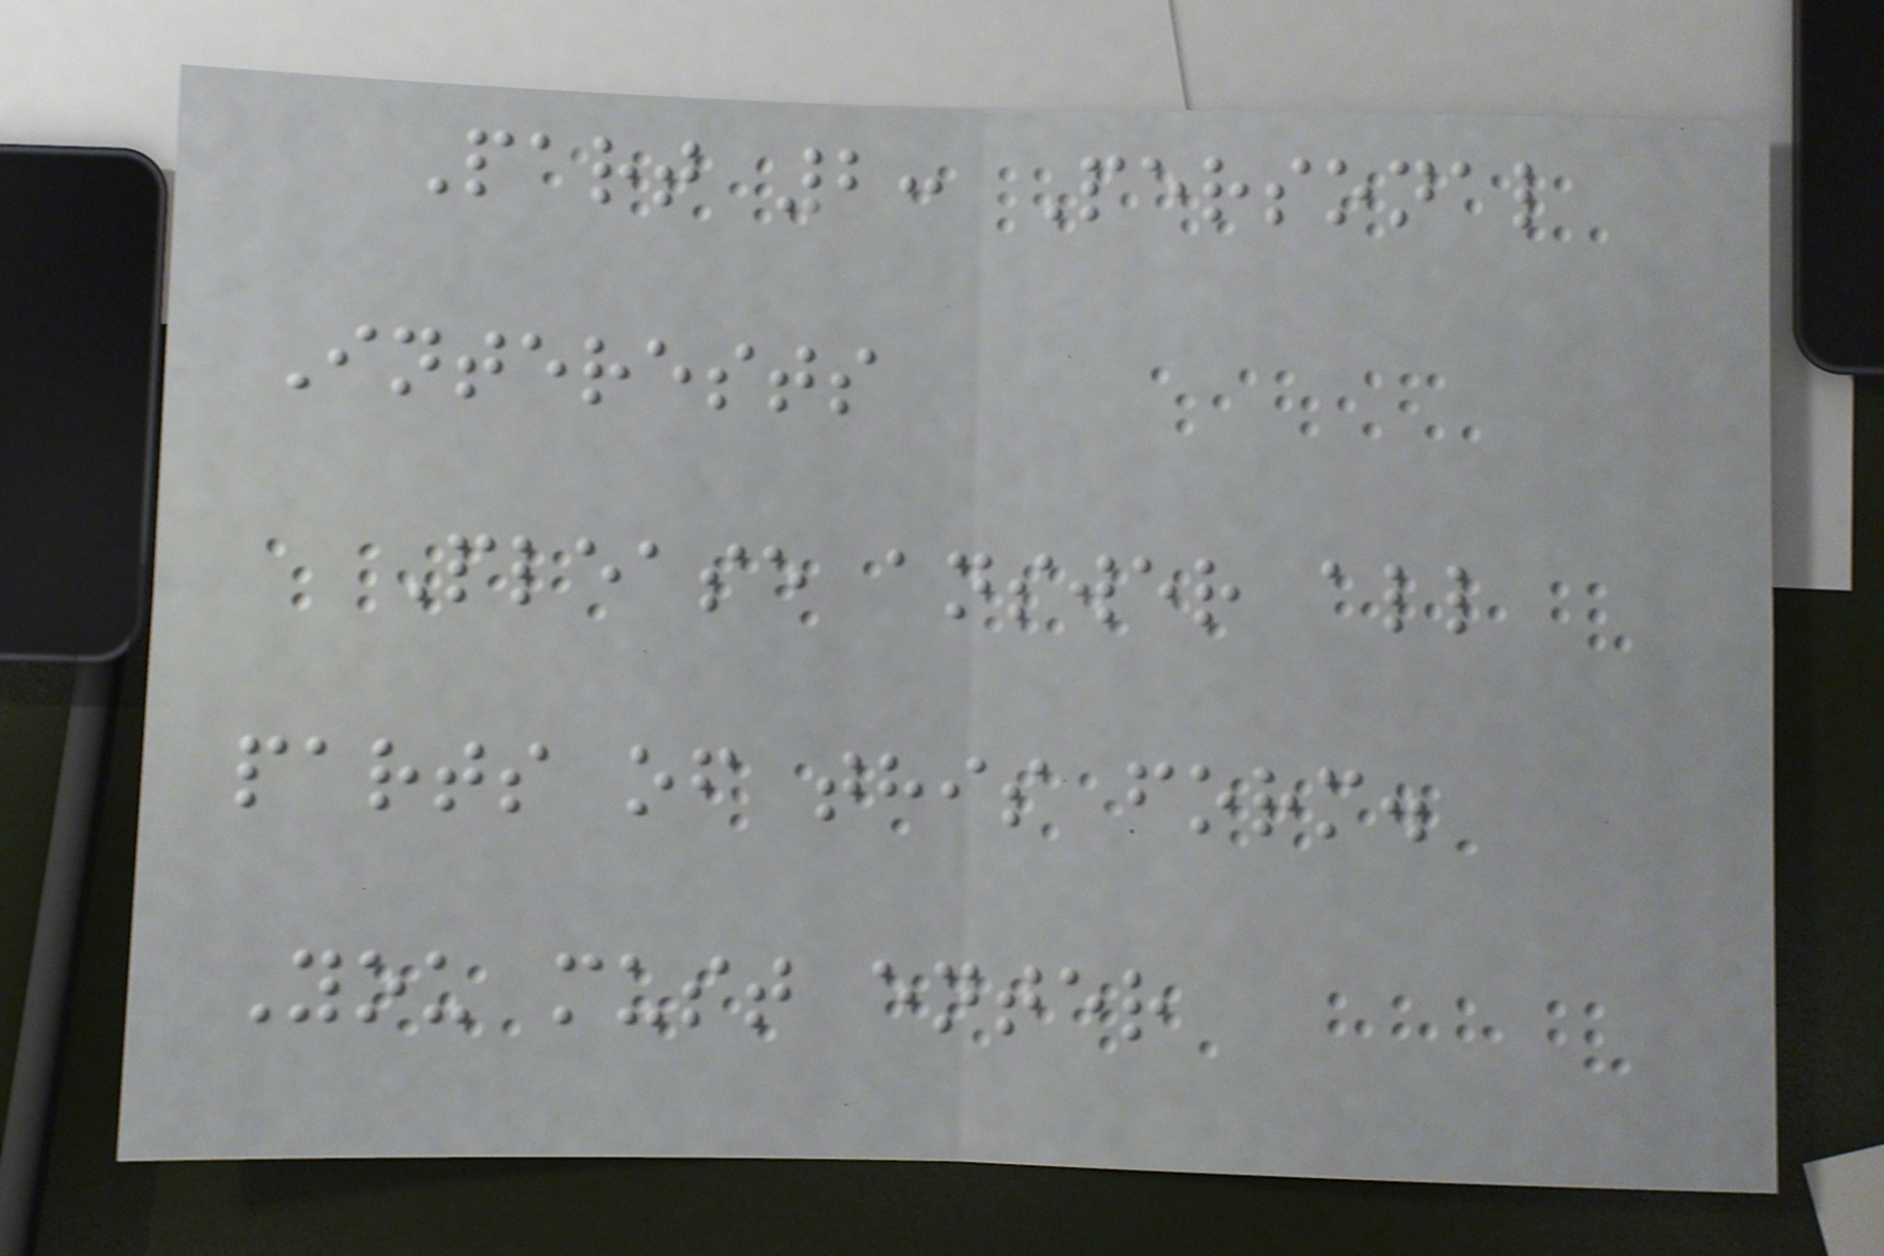Part 2: Personal
Interests
Please answer all
parts of this form.
You must enter
